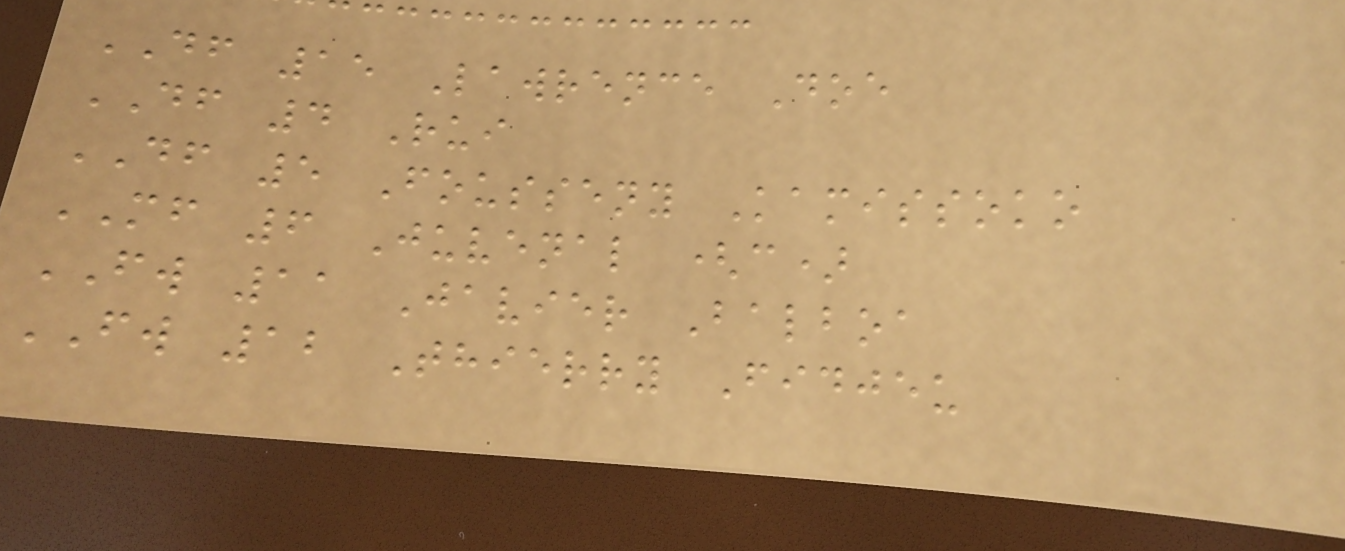DF 15 Lawrence Doe
DF 4 Rui
DF 5 Fousseny Kamissoko
MF 6 Juvenal (c)
FW 11 Javier Balboa
FW 12 Thierry Fidjeu
